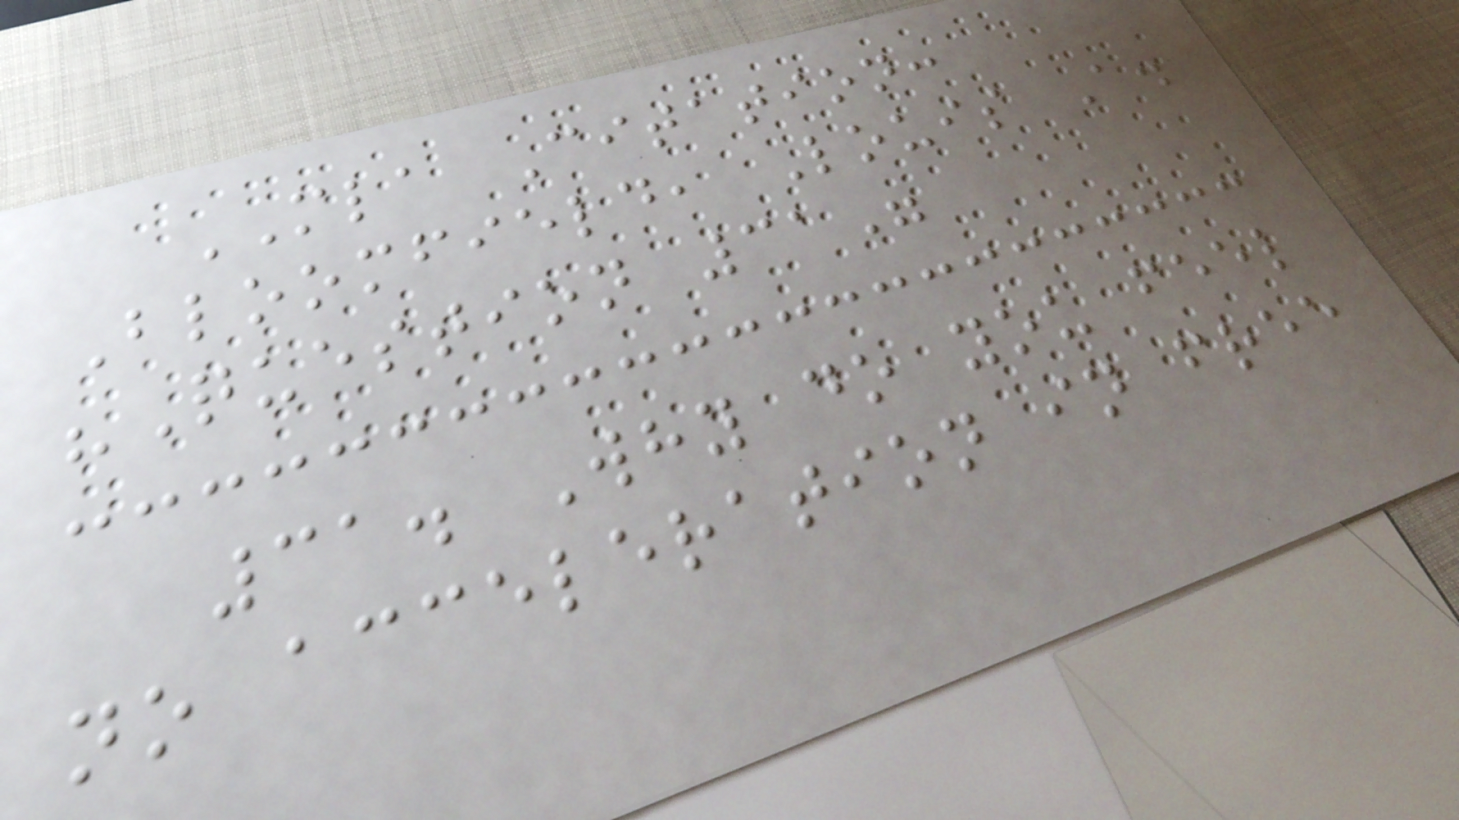MLA Citation:
Bloomfield, Louis A.
"Question 31"
31. Why do you feel
no acceleration in free
